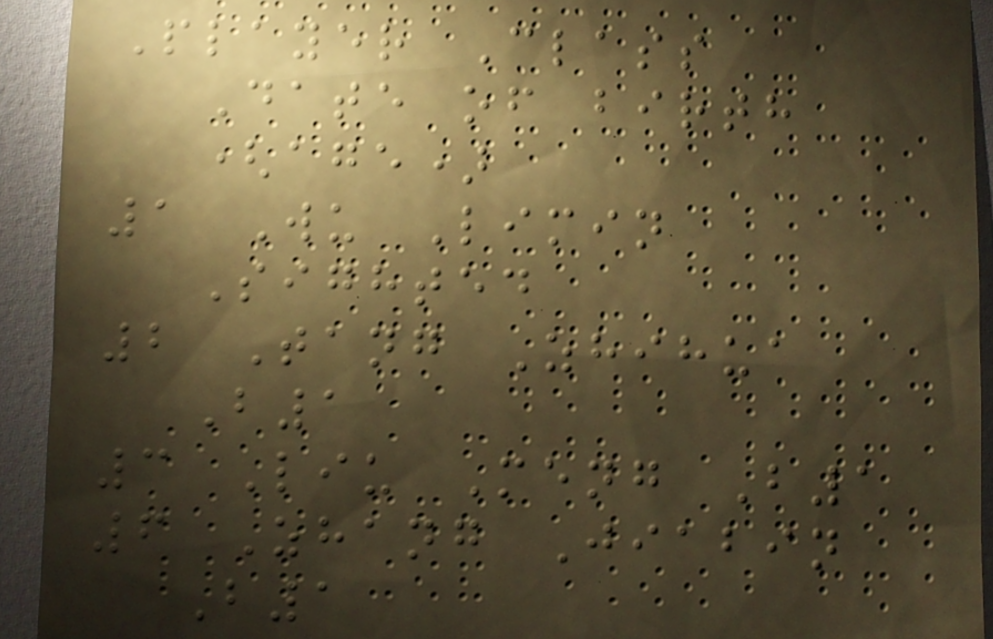Player Class
Date of birth
(age)
1 Wu Limin
Sighted
2 Tang Zhihua
B1
3 Liu Meng B1
6 Zhang Jiabin
B1
